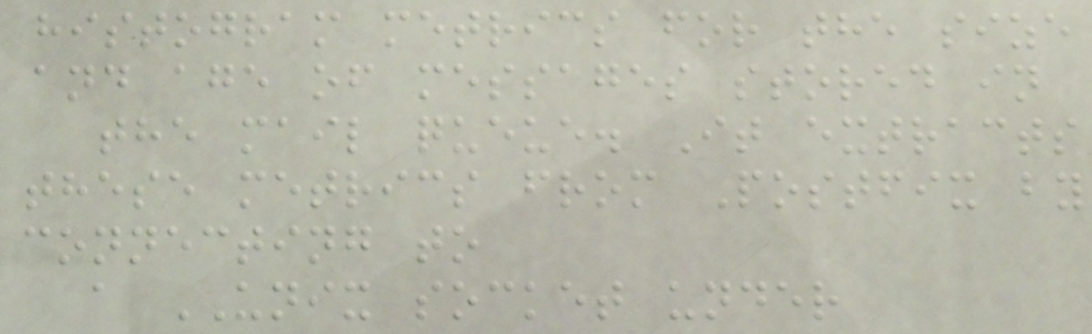histogram metrics for the size
and age of messages stored in
the mail queue. It extracts
these metrics from Postfix by
connecting to
a UNIX socket under
